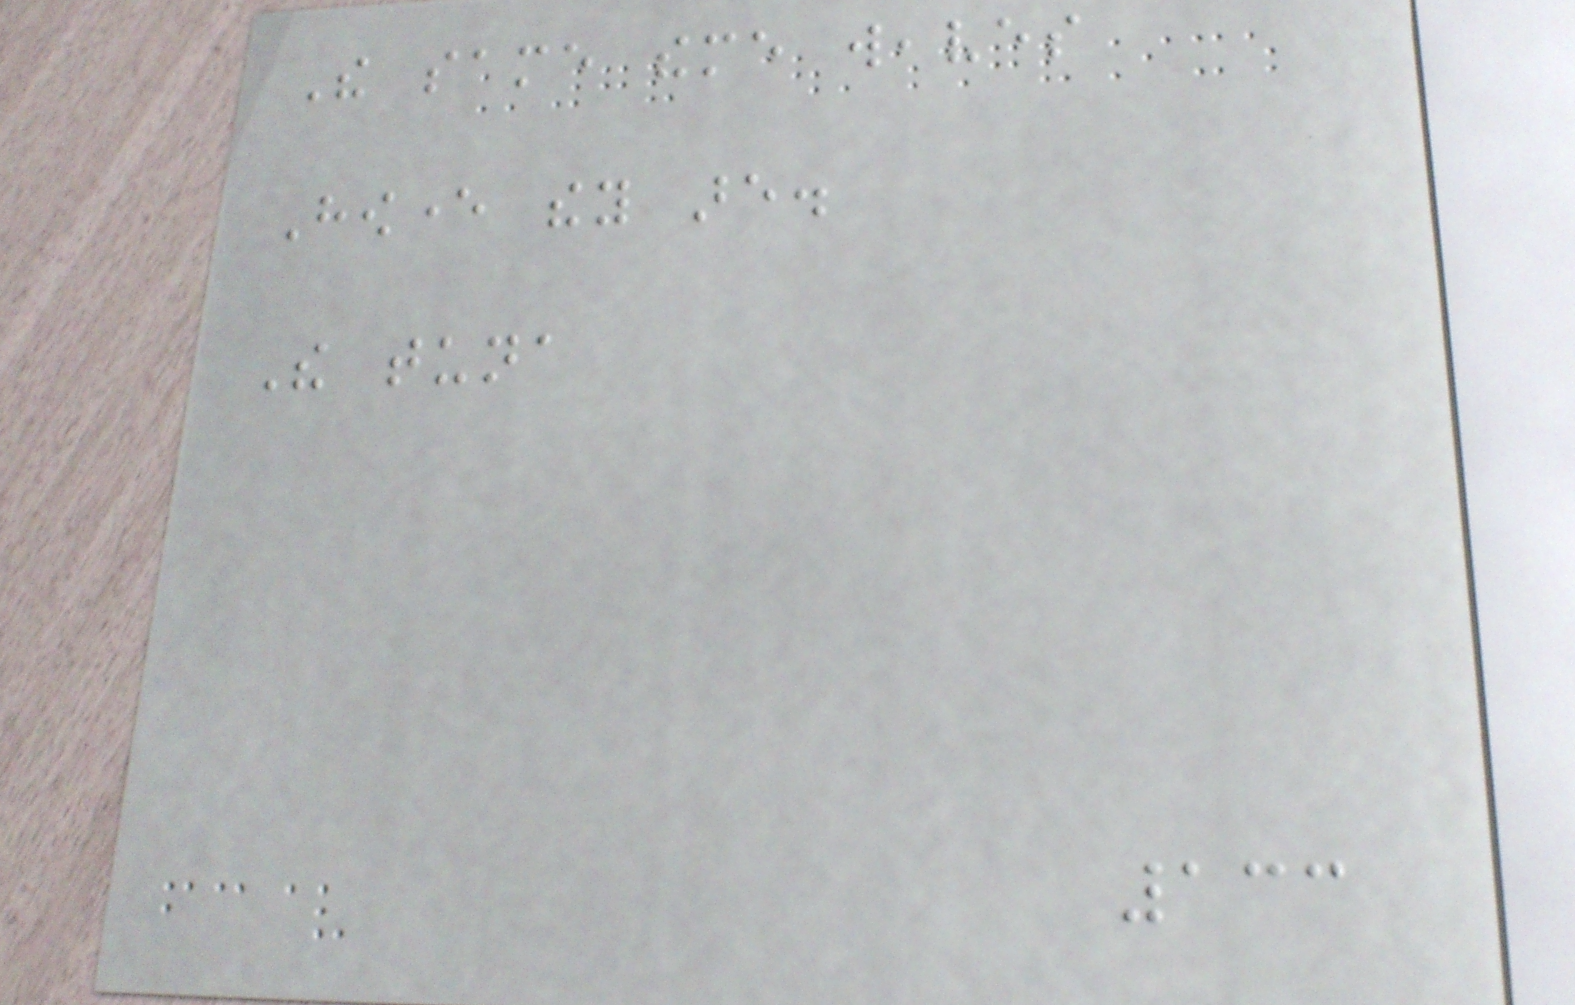The same theme weaves
However they are.
The tuna
133
